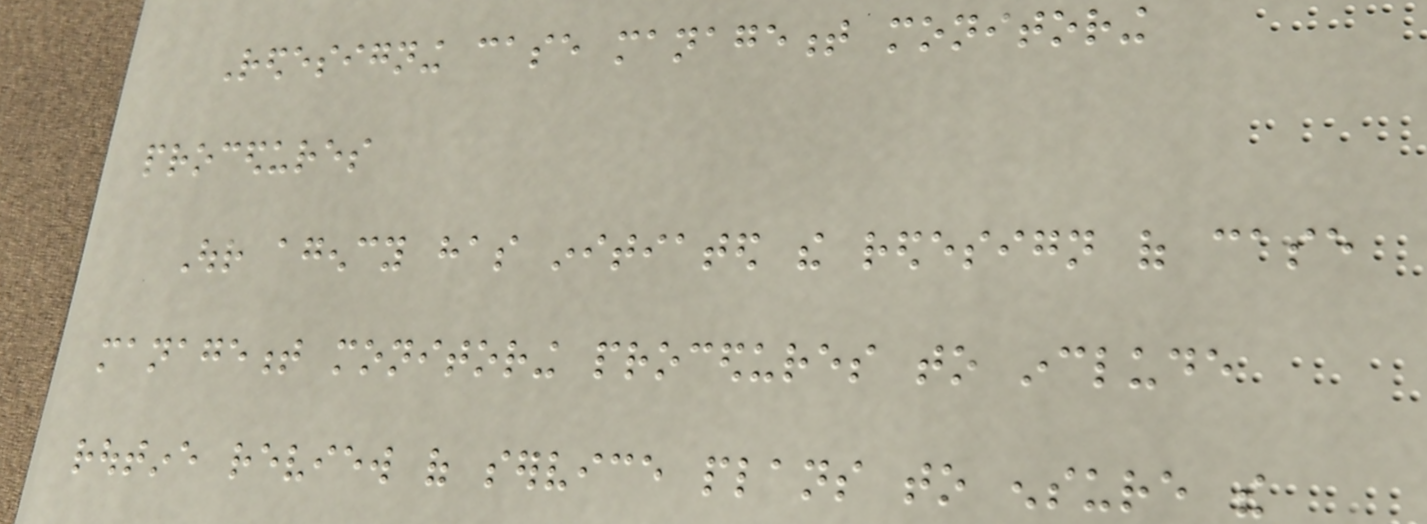Redesigning case management monitoring
procedures
Our agency has initiated the redesign of case
management monitoring procedures to include
routine review of service plans to ensure the
